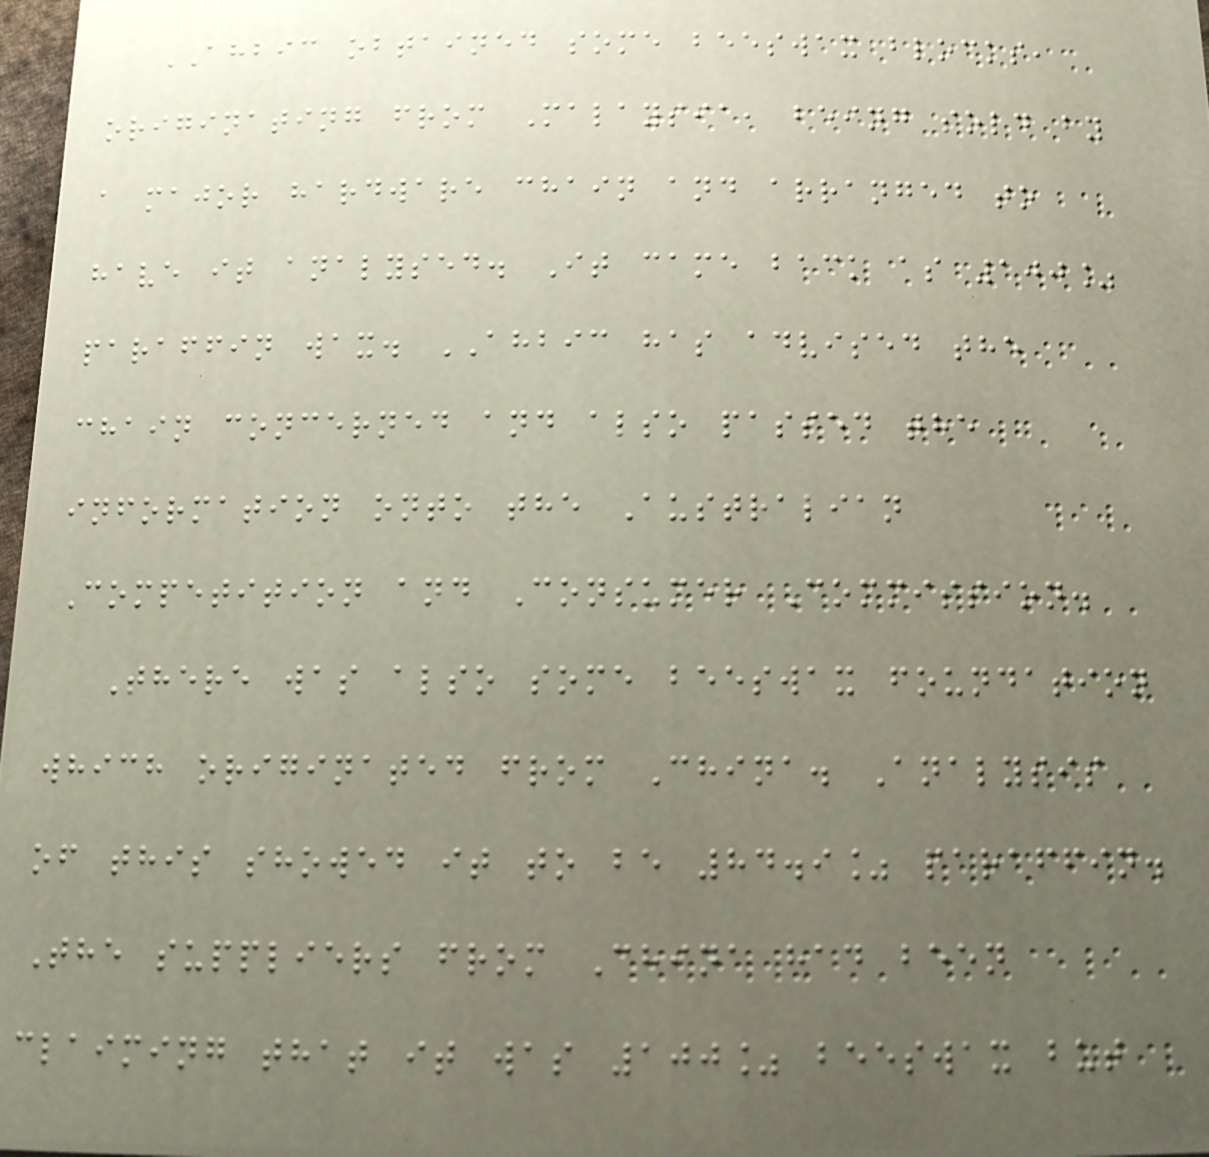AHBIC obtained some beeswax blocks,
originating from Malaysia, being sold by
a major hardware chain and arranged to
have it analysed. It came back as 100%
paraffin wax. AHBIC has advised the
chain concerned and also passed the
information onto the Australian
Competition and Consumer Commission.
There was also some beeswax foundation
which originated from China. Analysis
of this showed it to be 84.9% paraffin.
The suppliers from China had been
claiming that it was 100% beeswax but
